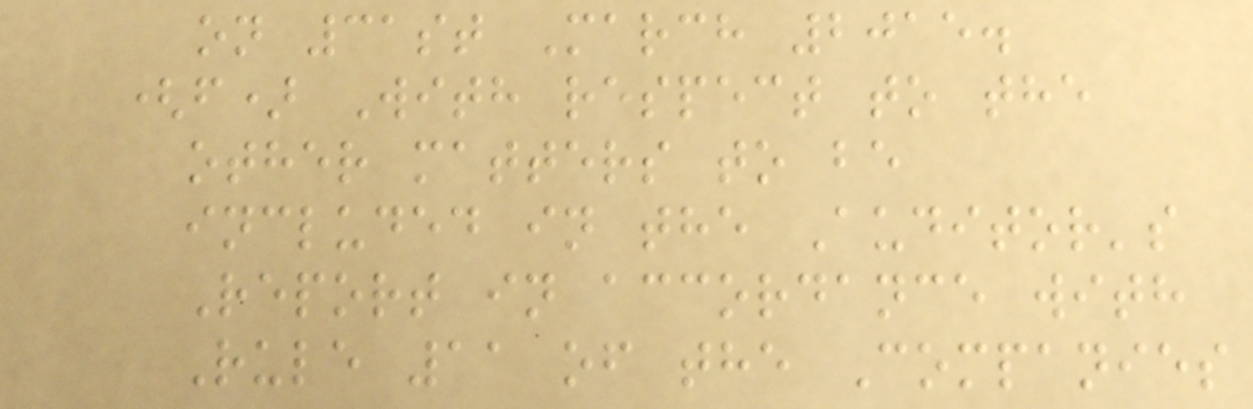on 31st March 2015.
(f) With respect to the
other matters to be
included in the Auditor's
Report in accordance with
Rule 11 of the Companies
